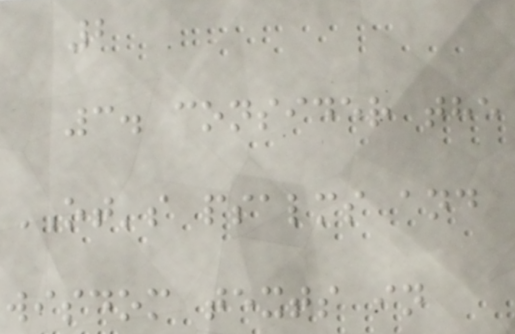2
3. consider the
OT's psalms and
wisdom texts in
